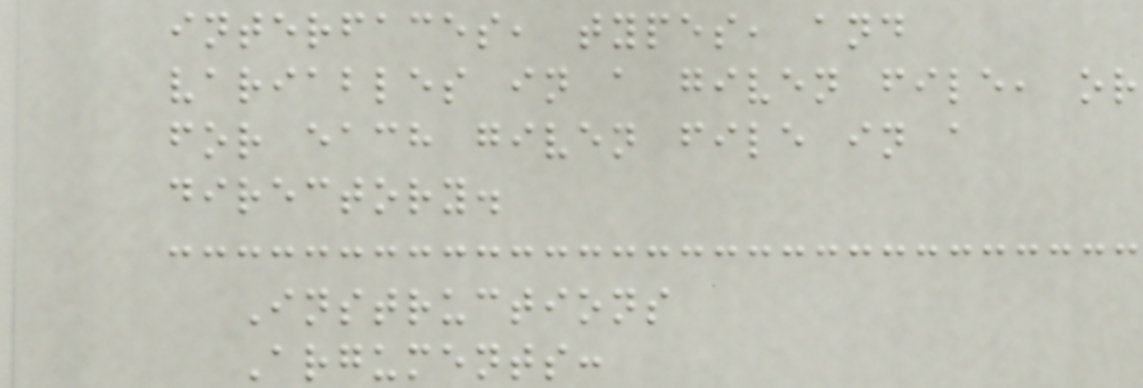interfaces, types, and
variables in a given file, or
for each given file in a
directory.
Instructions
Arguments:
